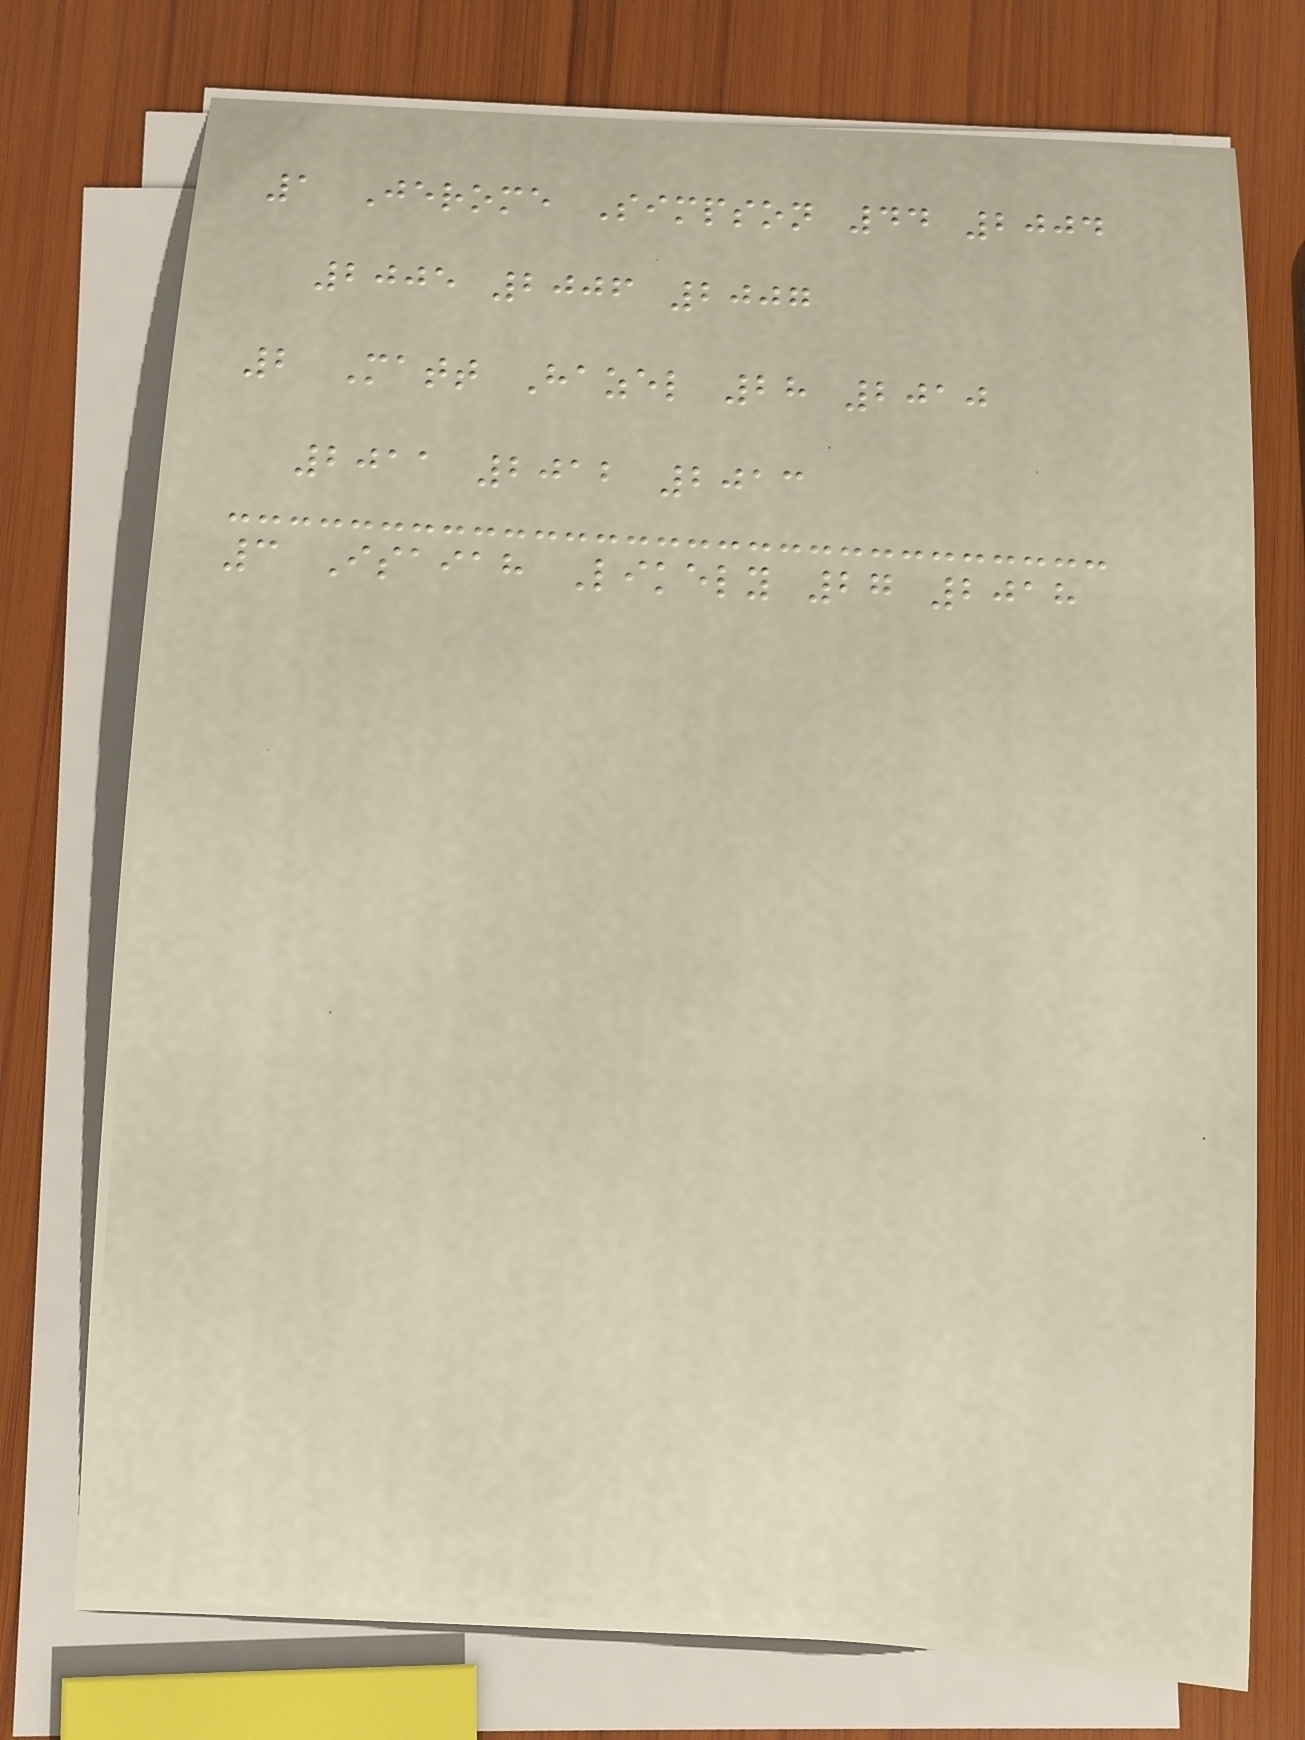1 Jerome Simpson 44 2004
2005 2006 2007
2 Matt Hazel 28 2010
2011 2012 2013
3 Isaiah Likely 27 2018
